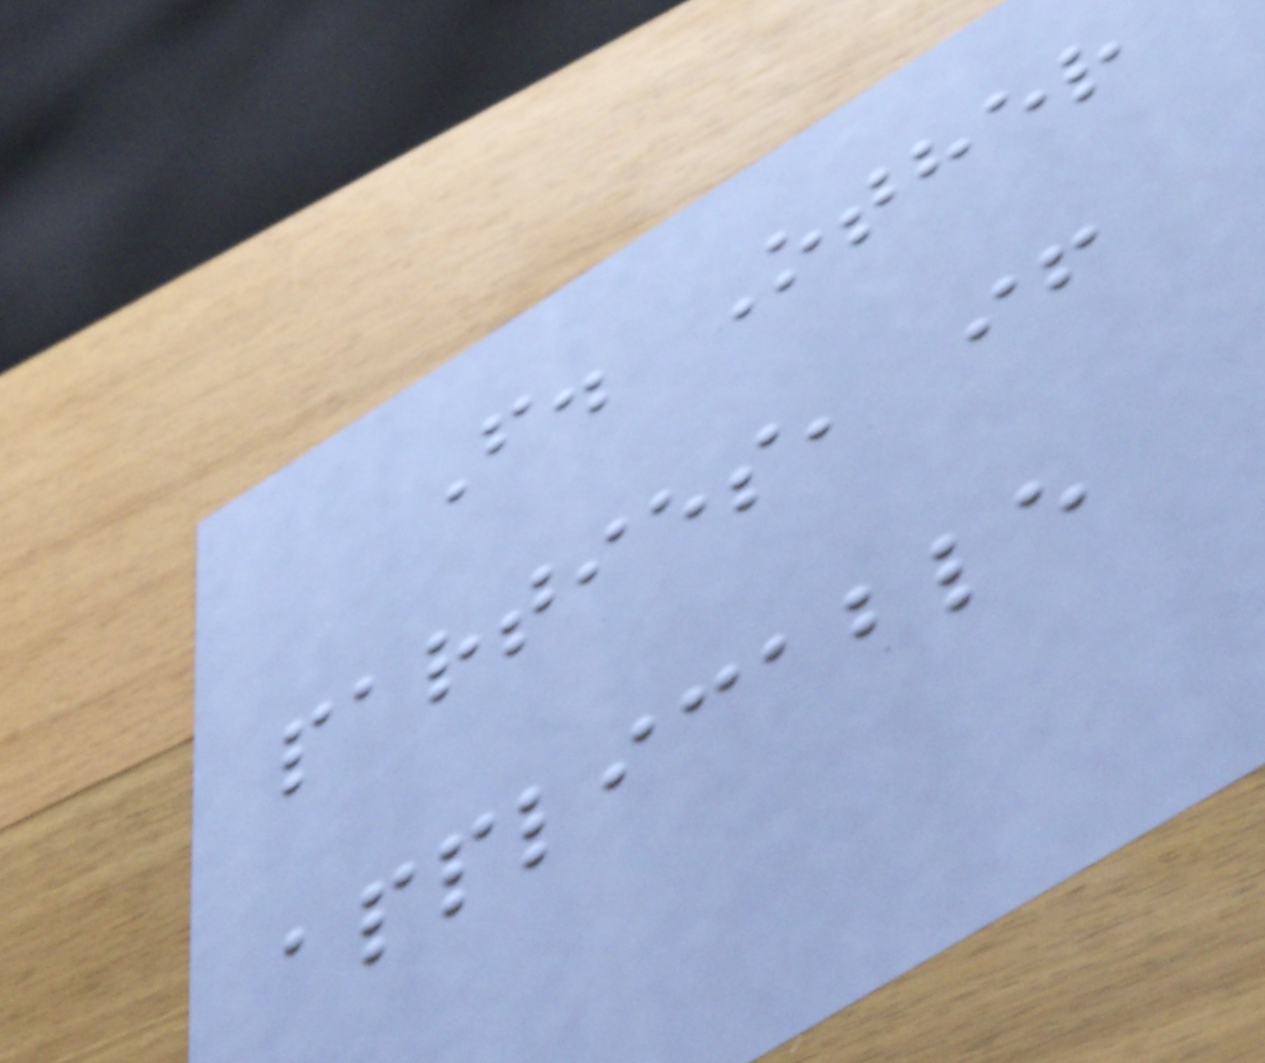F. Other
parties, if
applicable
